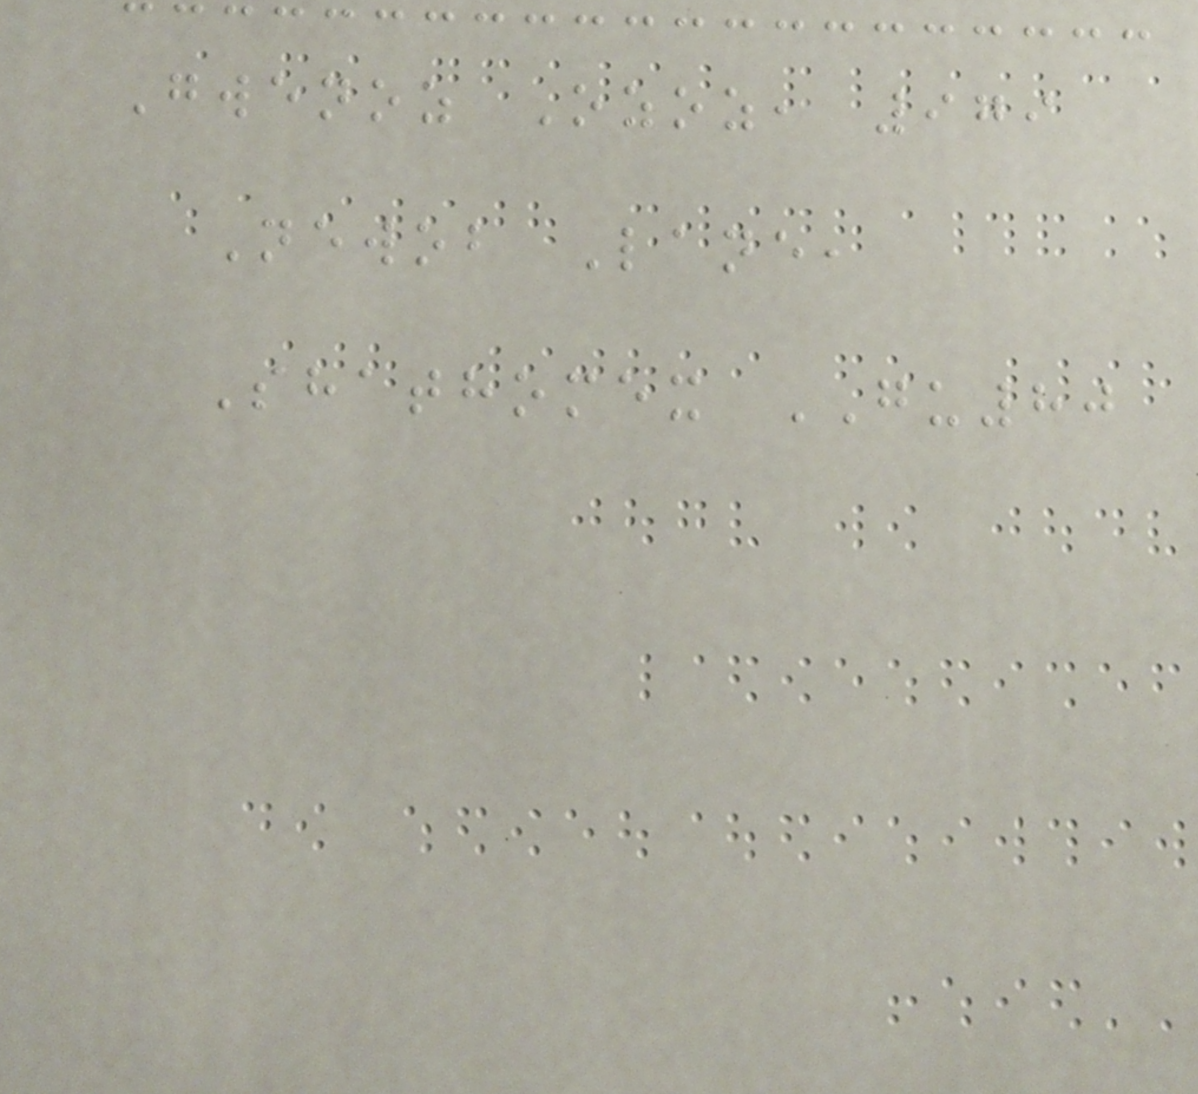Gwenoz Ozoz, 979
Newob Lane,
Shathomex GU80
